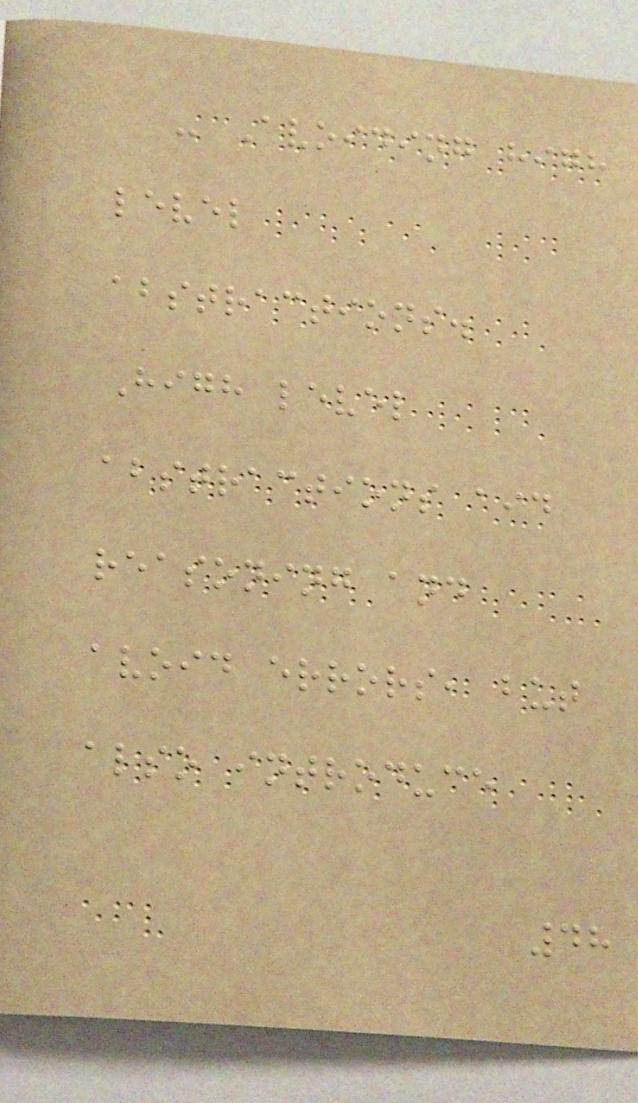- Avoiding high
level
abstractions.
High level
abstractions aid
reasoning and
avoid errors, but
also introduce
48
